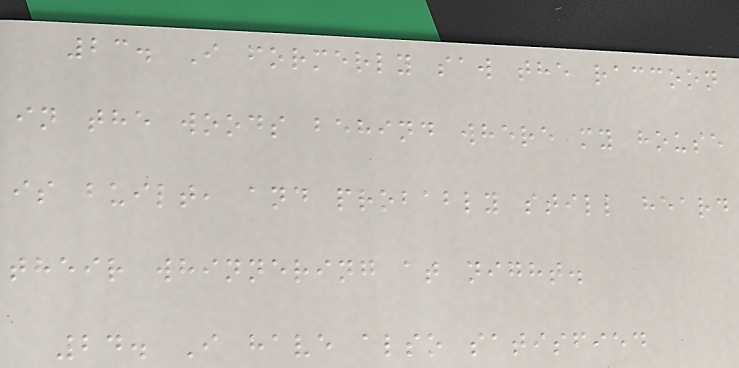23. I formerly saw the raccoon
in the woods behind where my house
is built, and probably still heard
their whinnering at night.
24. I have also satisfied
